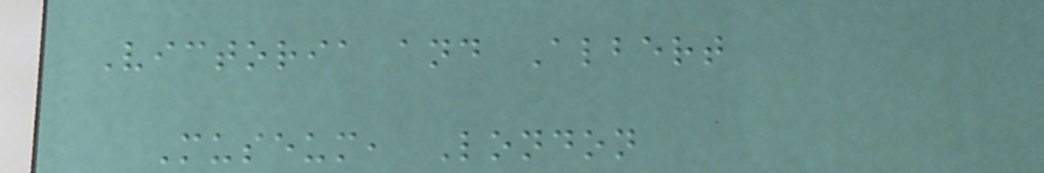Victoria and Albert
Museum, London
